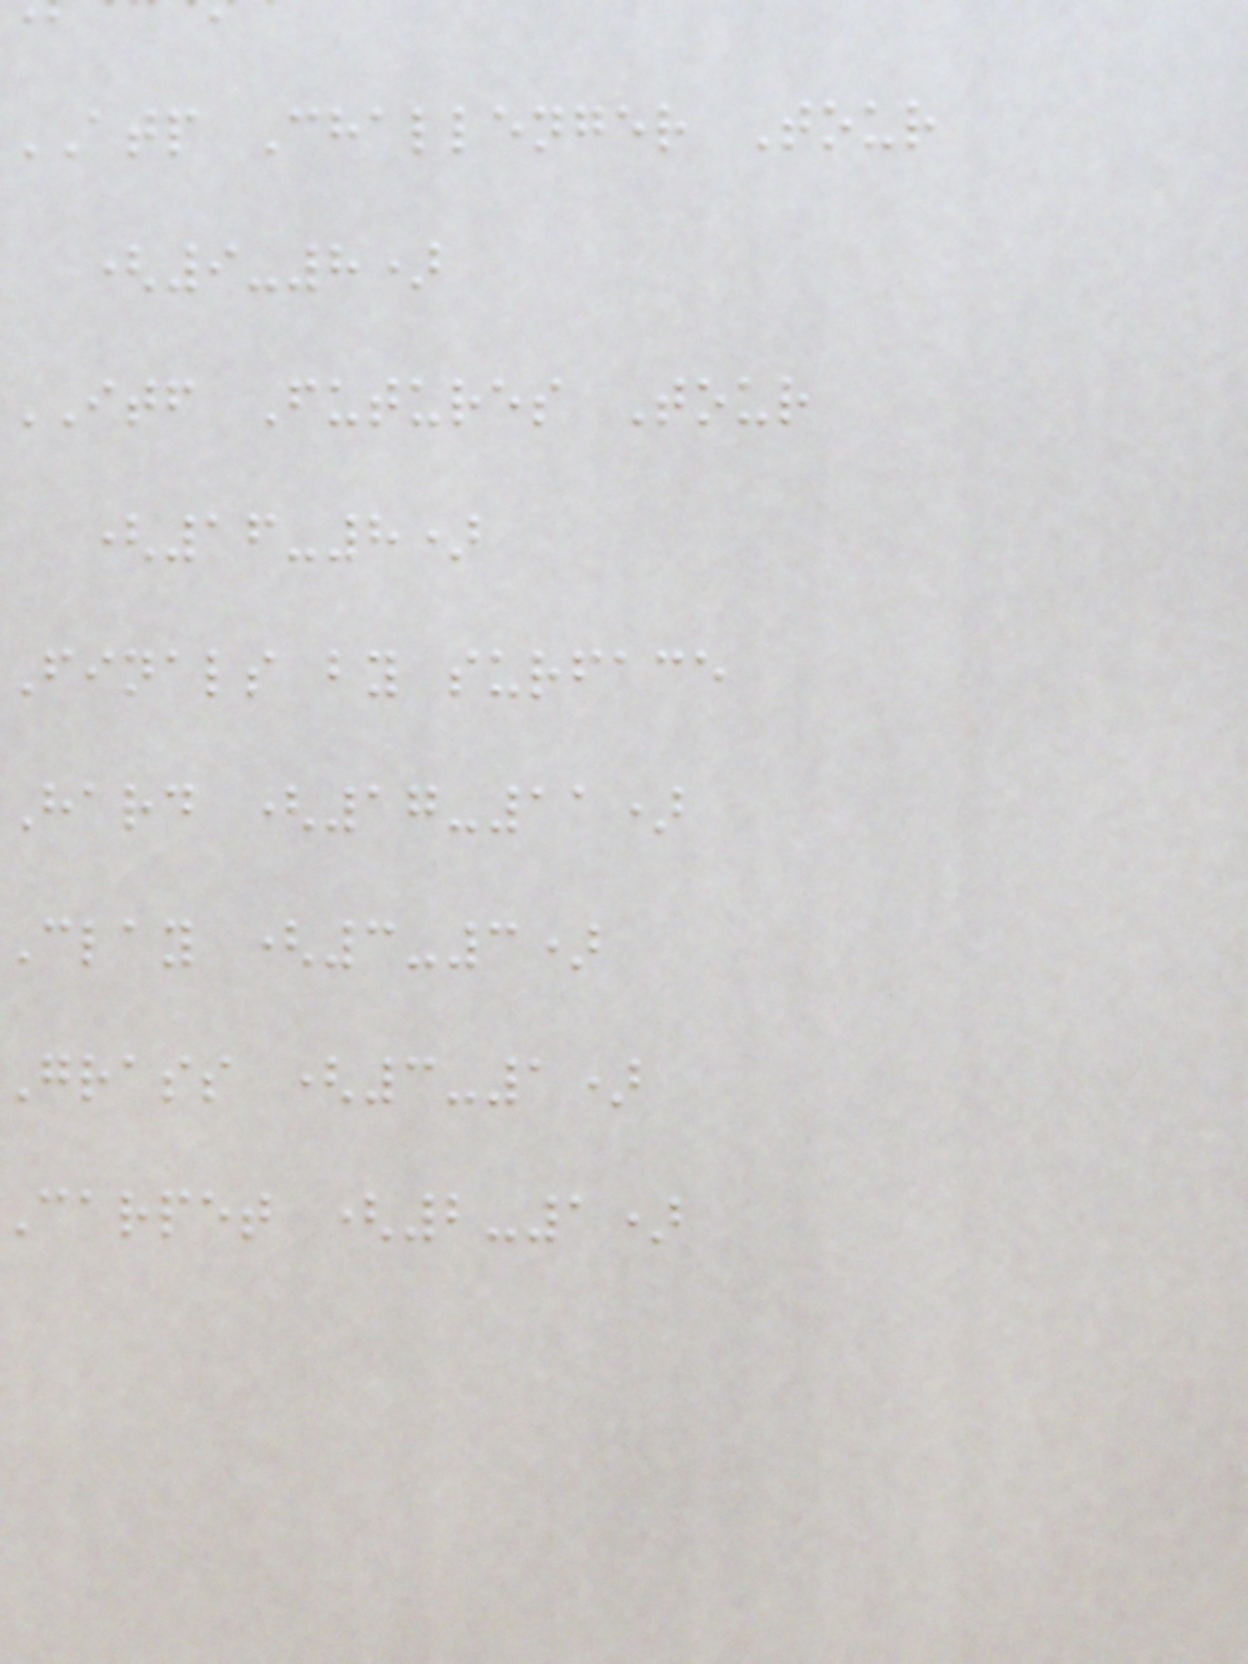ATP Challenger Tour
(9-8)
ITF Futures Tour
(16-8)
Finals by surface
Hard (17-11)
Clay (3-3)
grass (3-1)
carpet (2-1)
